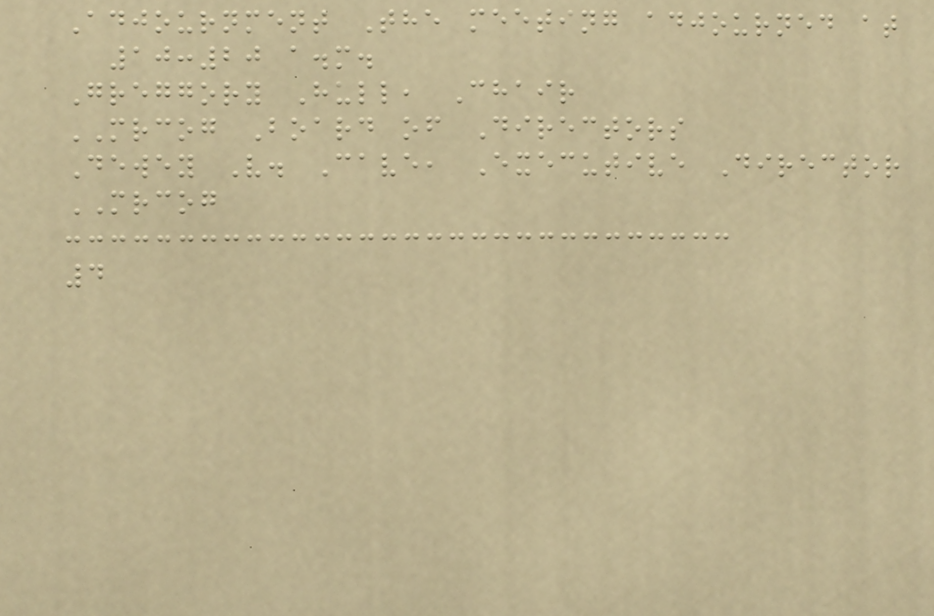Adjournment The meeting adjourned at
10:20 a.m.
Greggory Hull, Chair
MRCOG Board of Directors
Dewey V. Cave, Executive Director
MRCOG
4
